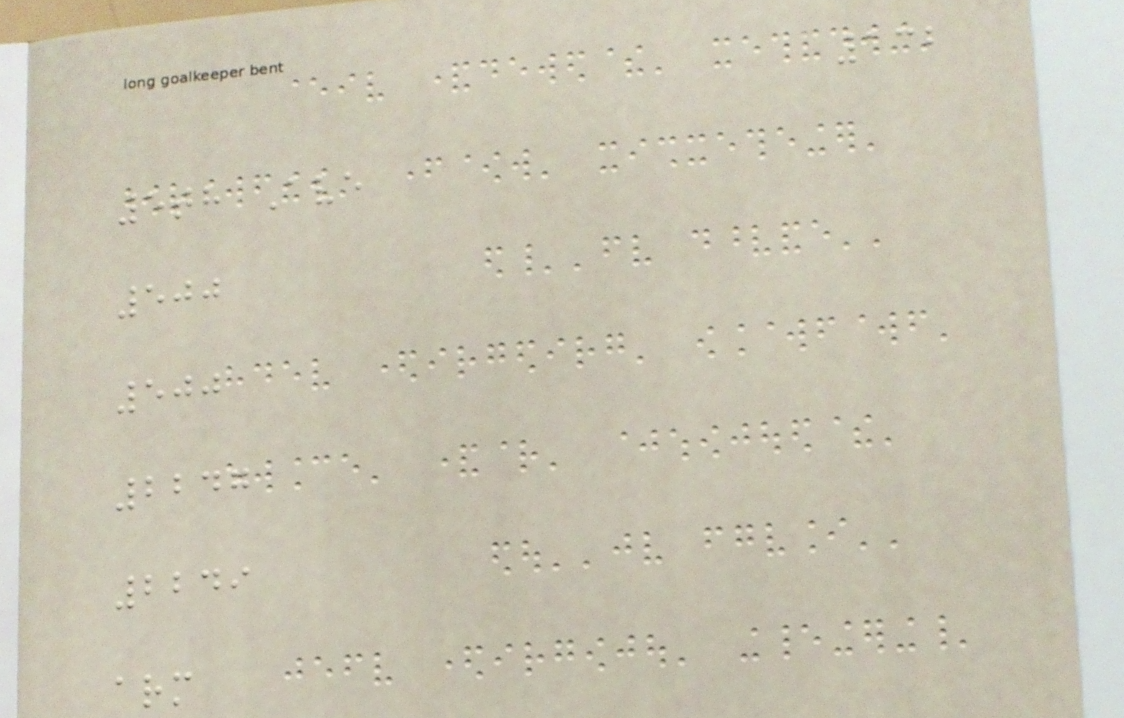132
5th Ave
500
500
2247
2249
arm
